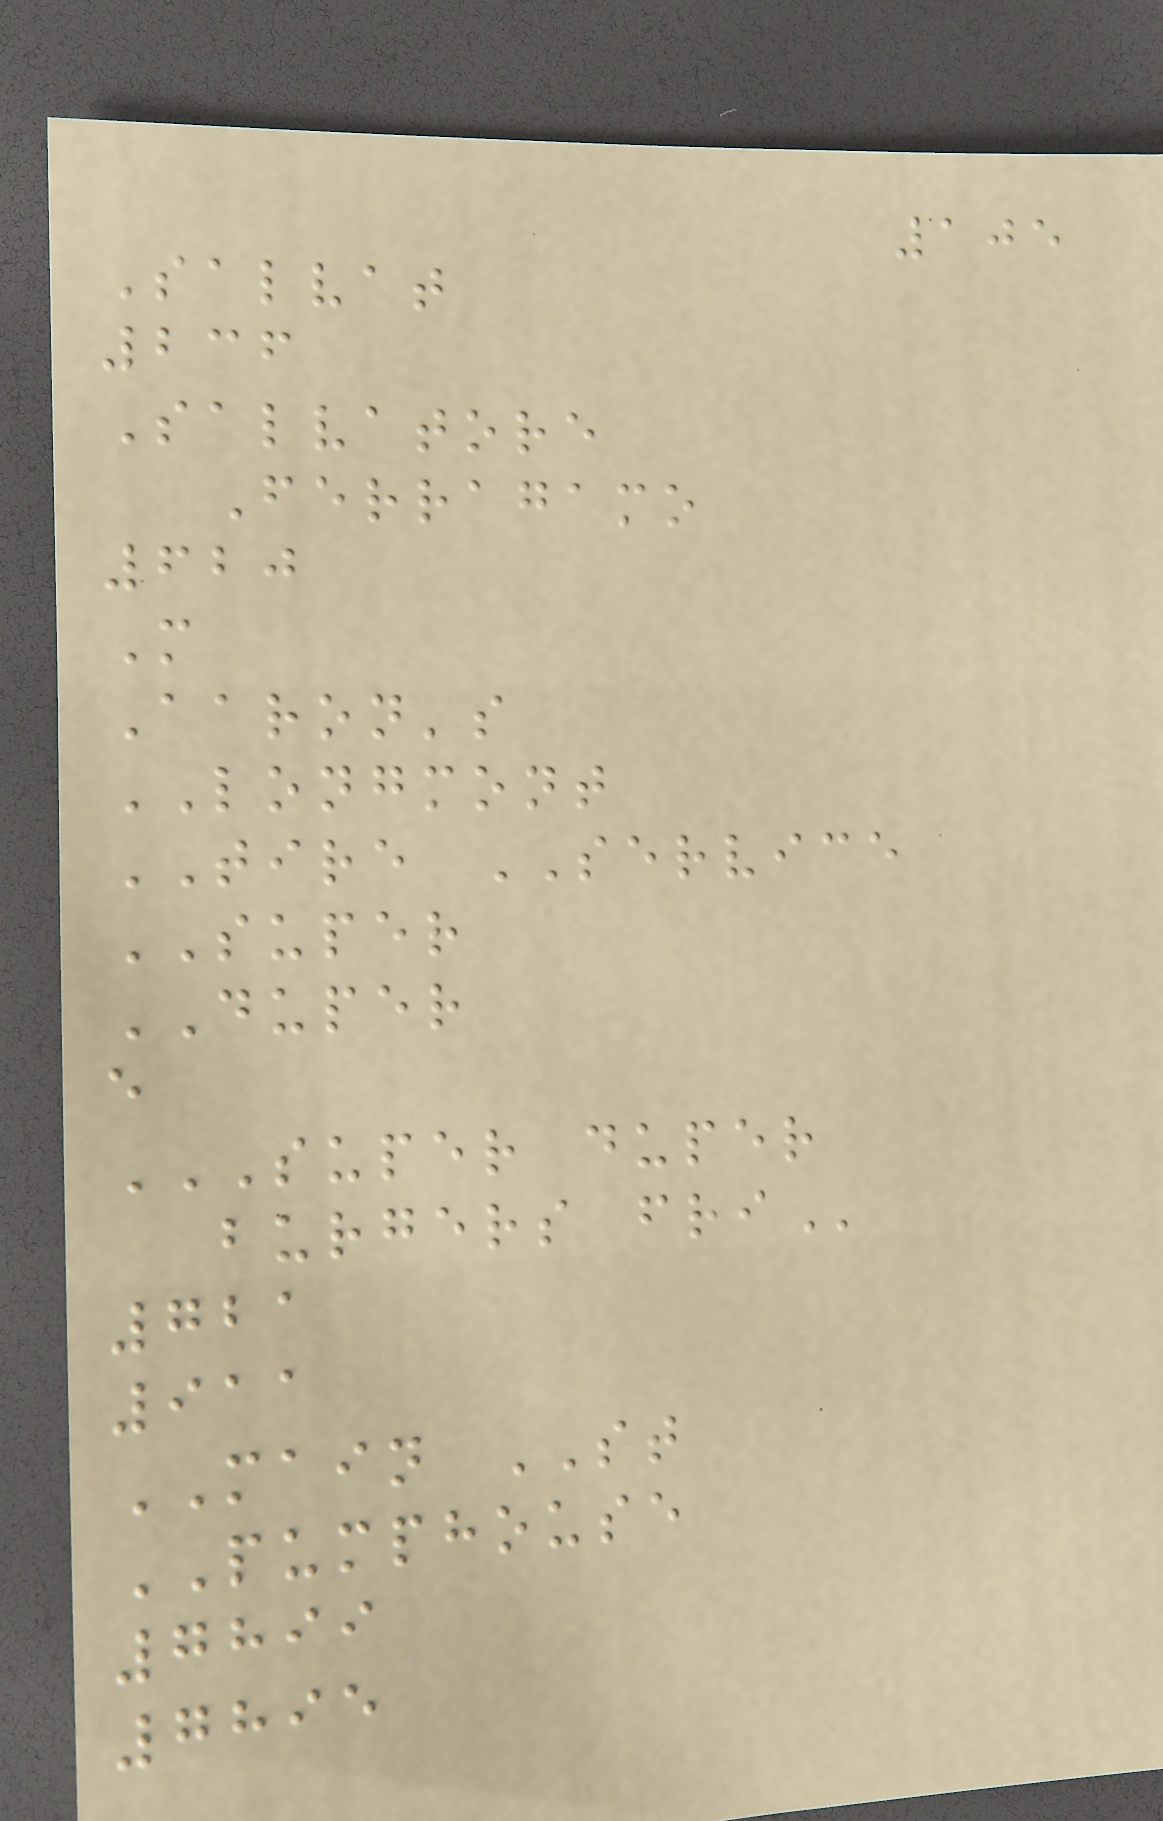105
Salvat
236
Salvatore
Ferragamo
620
M
Aaron's
LONGMONT
TIRE SERVICE
SUPER
DUPER
e
SUPER DUPER
BURGERS FRI
721
911
MAIN ST
PUMPHOUSE
7899
7895
